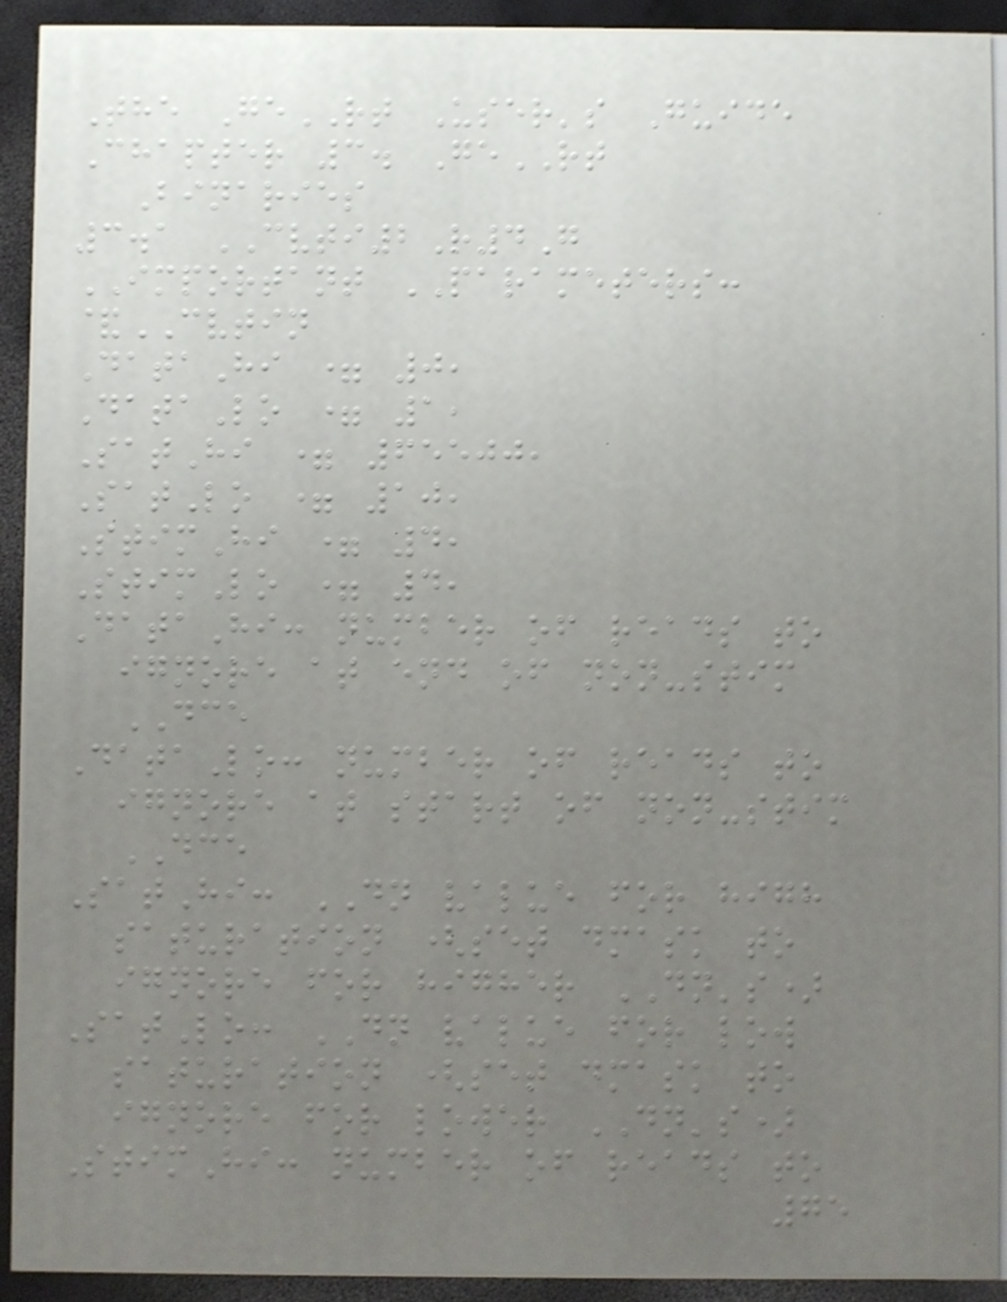The GeRT User's Guide
Chapter 3. GeRT
Binaries
3.1 CVTI2R4G
IMPORTANT PARAMETERS:
&CVTIN
DataHi = 0,
DataLo = 1,
SatHi = 65500,
SatLo = 10,
StimHi = 4,
StimLo = 4,
DataHi: number of reads to
ignore at end of non-stim
DCE
DataLo: number of reads to
ignore at start of non-stim
DCE
SatHi: DN value for high
saturation (set dmask to
ignore for higher DN's)
SatLo: DN value for low
saturation (set dmask to
ignore for lower DN's)
StimHi: number of reads to
75
